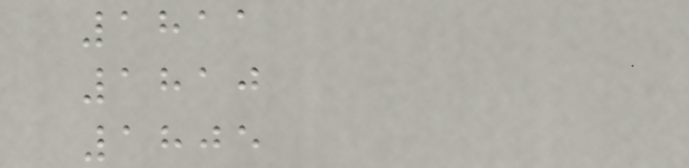1811
1810
1805
